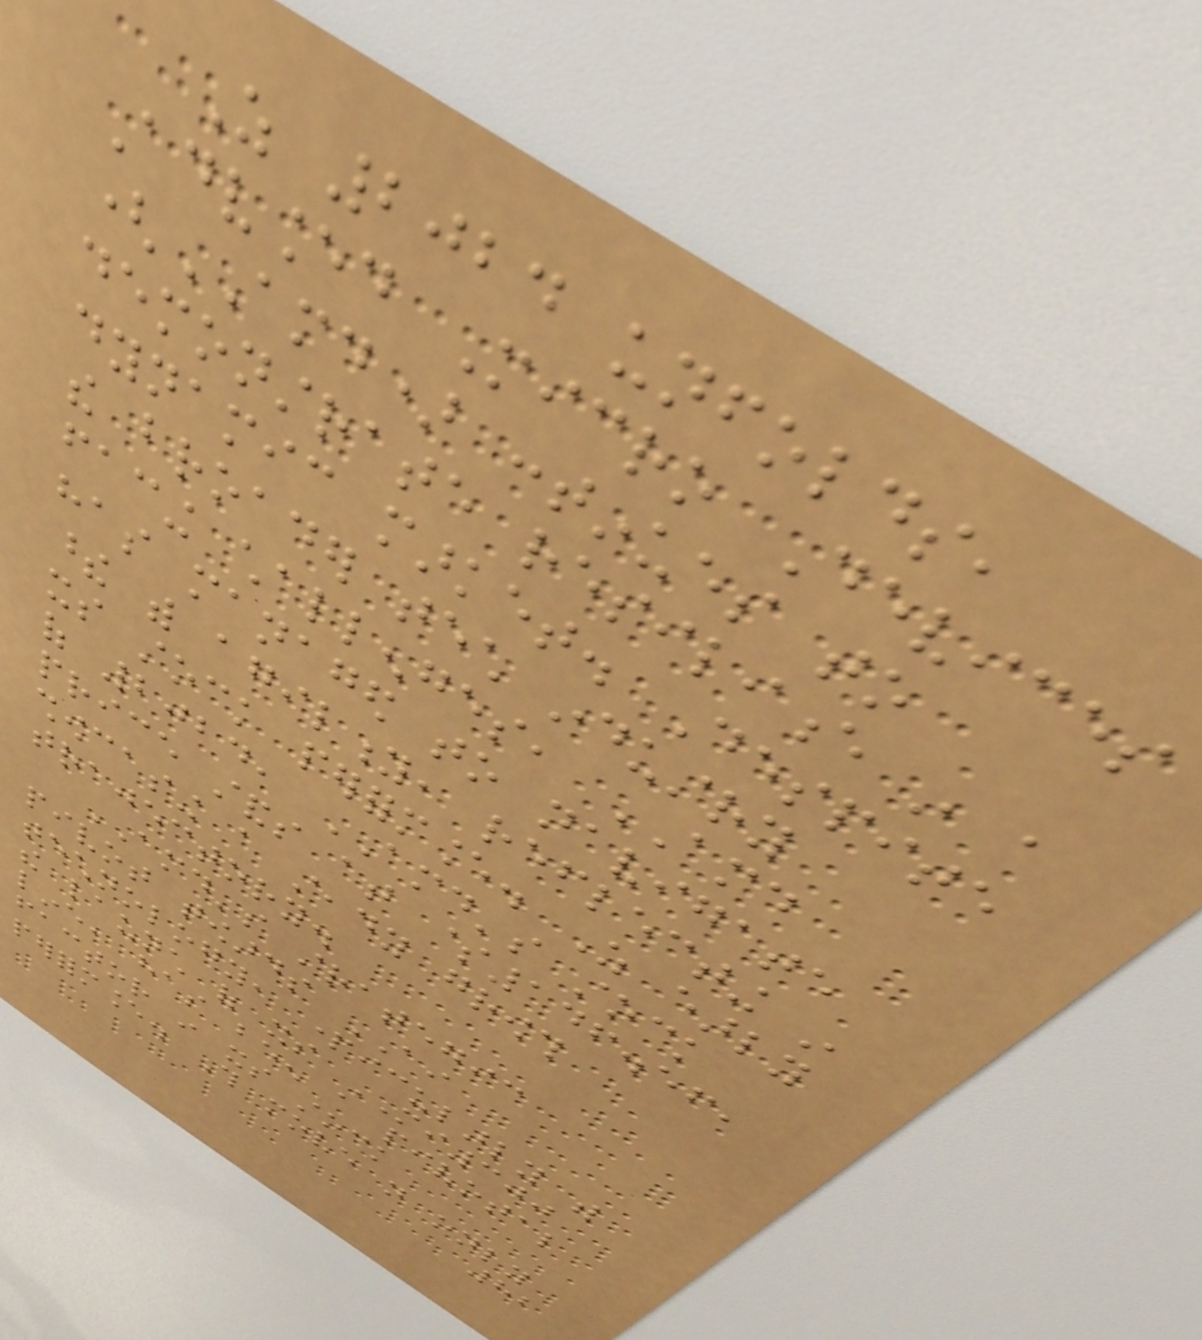As 2024 unfolds,
Advanced Micro Devices
(AMD) continues to
demonstrate resilience in a
dynamic market. Despite
the broader tech industry
facing challenges, AMD
has managed to navigate
these with agility, reflecting in
its stock performance. As early
of 2024, AMD's stock
price stands at $146.56,
showcasing a steady growth
trajectory.
AMD's strategic
pivot towards AI
technology, particularly with
the launch of its MI300
line, has been a pivotal
factor in its stock
performance. This move not only
82
